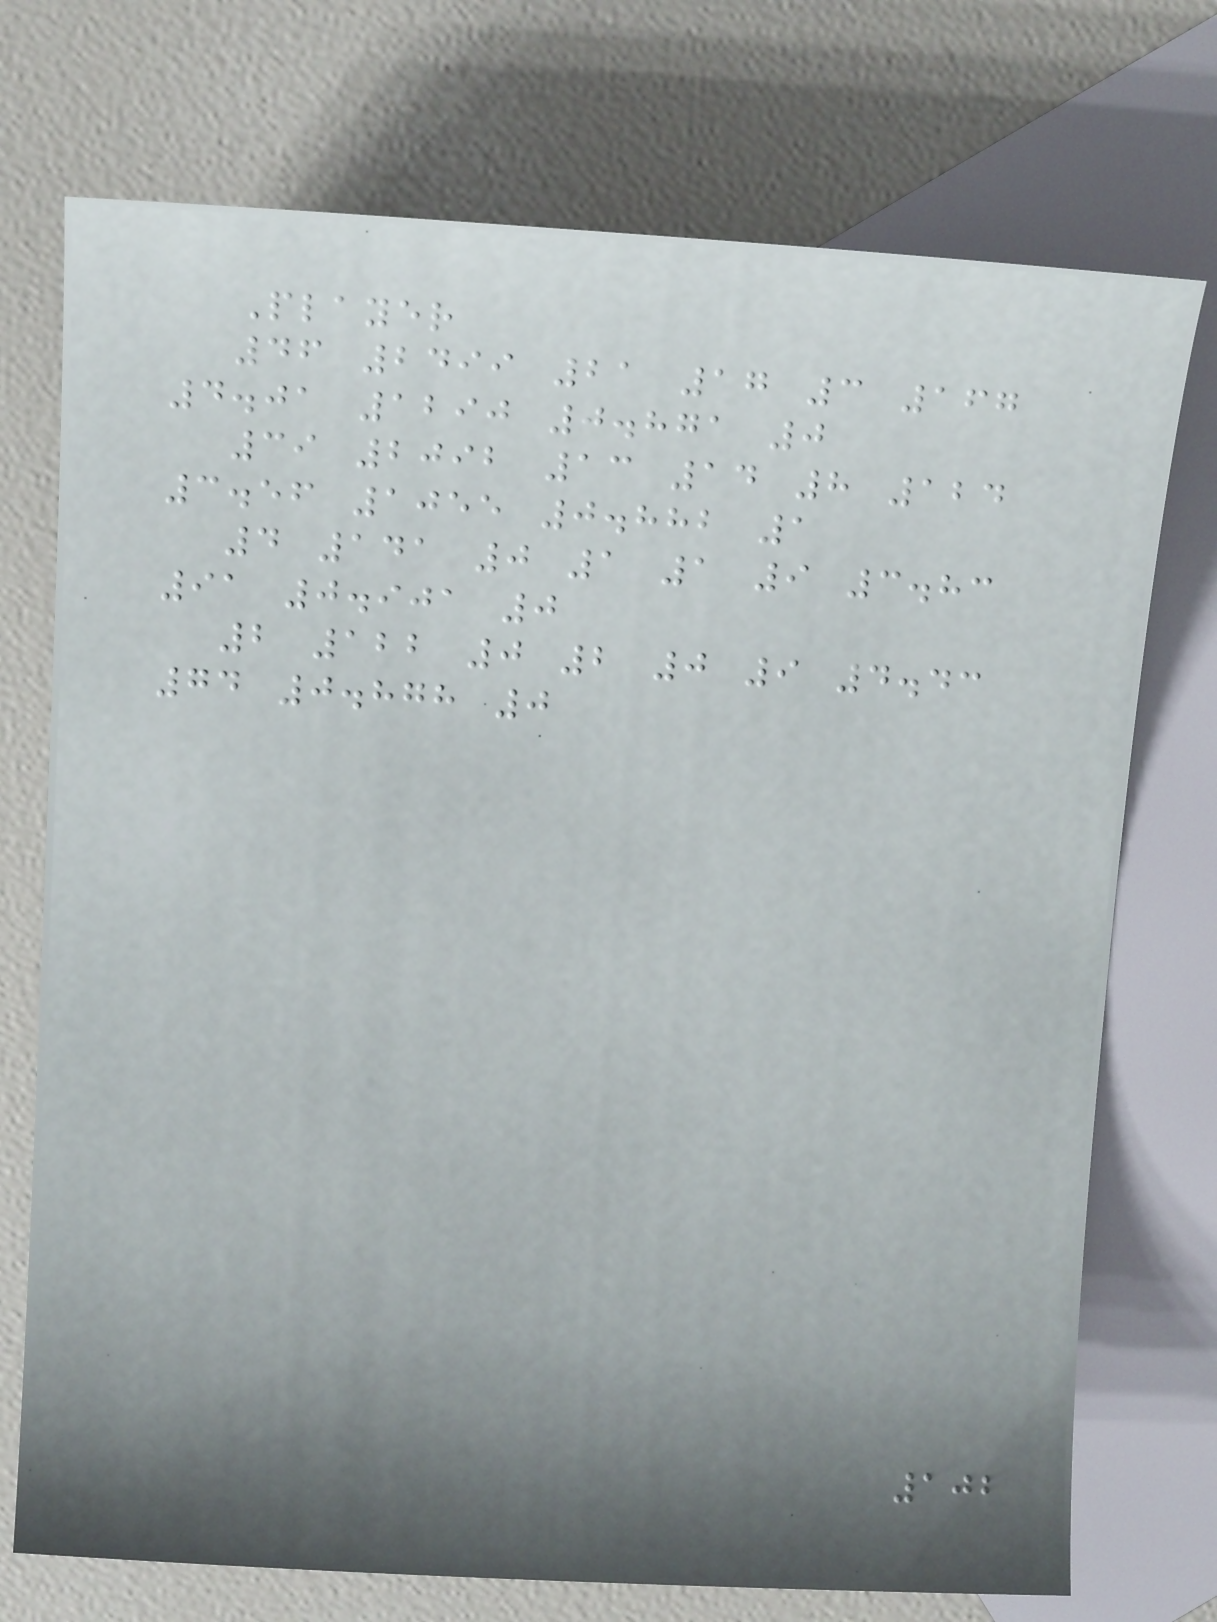Player
46 2499 21 17 3 167
4.01 1290 0.871 0
39 2092 13 14 8 124
3.56 1055 0.882 1
4 141 0 1 1 9 3.83
91 0.901 0
2 122 0 2 0 9 4.43
74 0.878 0
102
